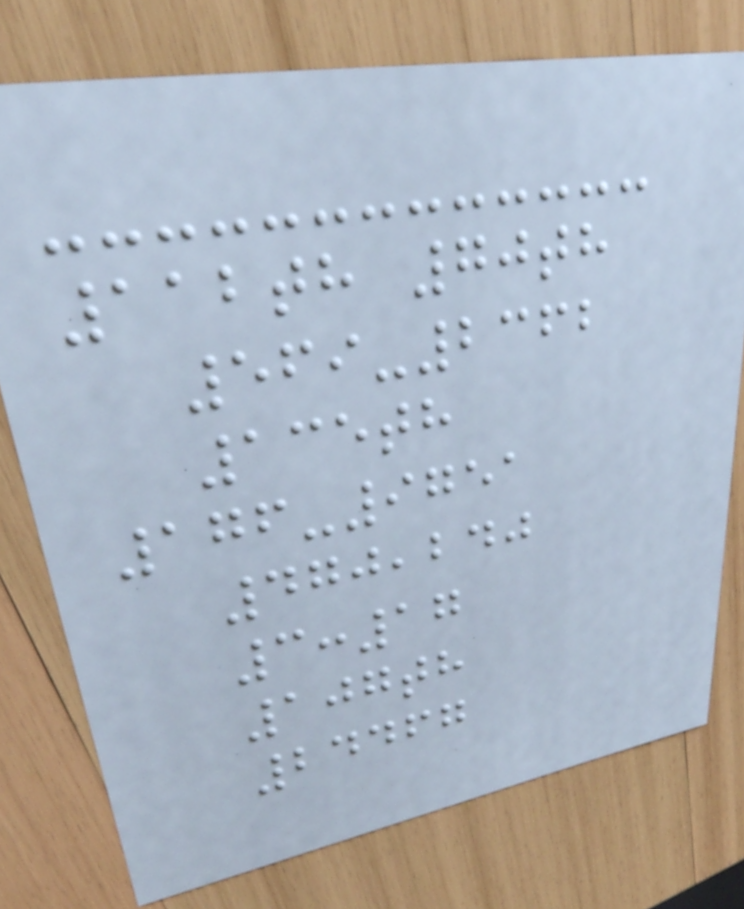112th 70th
569-2362
135th
176-9751
470,240
3:17
107th
24467
